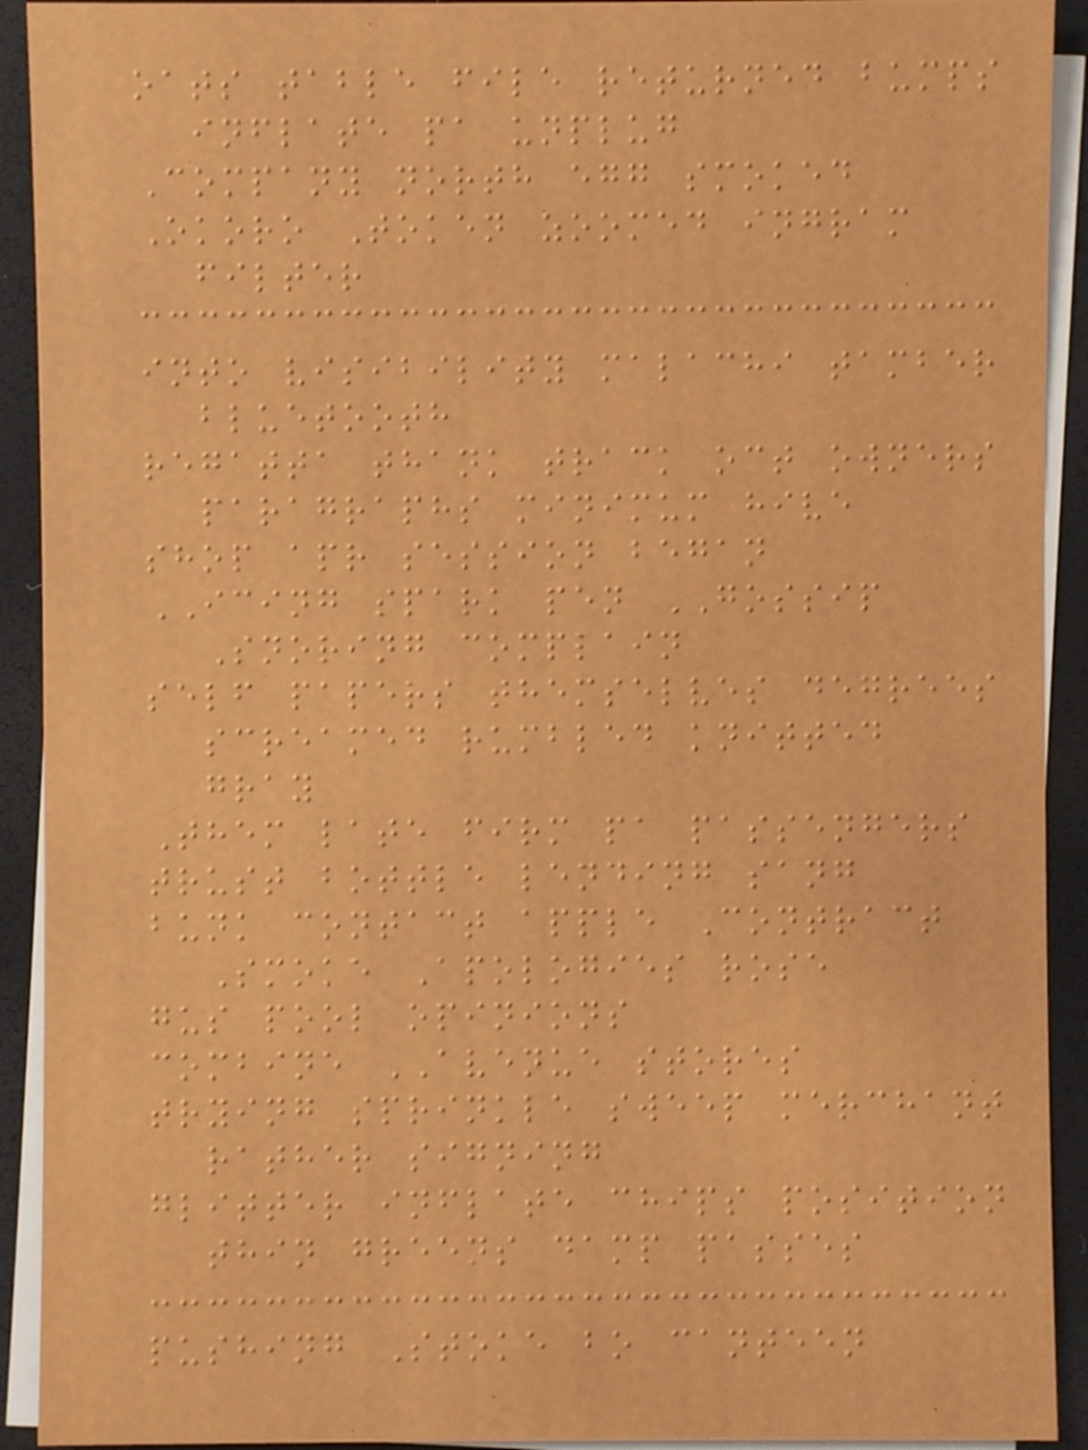oats table file returned bumps
inflate pa unplug
Company north egg smoked
Okoro Token zoomed ingram
filter
into visibility malachi tamber
bluetooth
regatta thank track oct owners
paragraphs minimum hive
shop apr session began
ICING spark pen GOSSIP
Snoring complain
self papers themselves degrees
screamed rumbled knitted
gray
Them late firm pa passengers
trust bottle lending sang
bunk contact apple Contract
Smoke Apologies rose
gus pool opinions
combine AVENUE stores
trying sprinkle sweep merchant
rather signing
glitter inflate chips position
thin greens damp passes
pushing Stoke bo canteen
